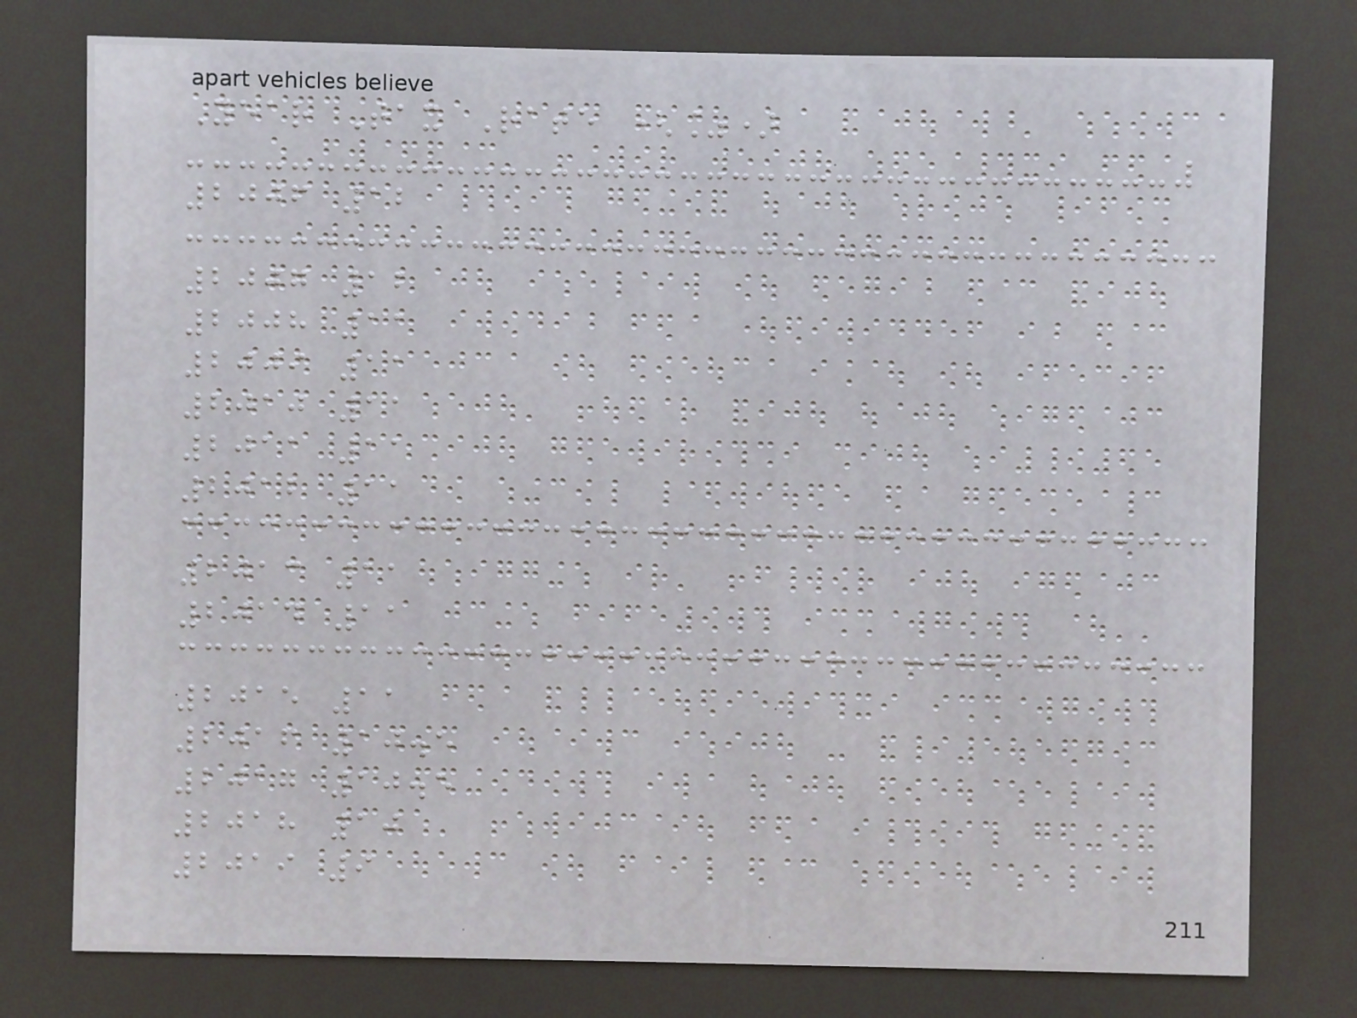Year Tax Rate (%)
2006 12
2007 12
2008 11
2009 11
2010 11
2011 11
2012 11
2013 11
2014 11
2015 11
2016 10.5
2017 10.5
2018 10
2019 9
